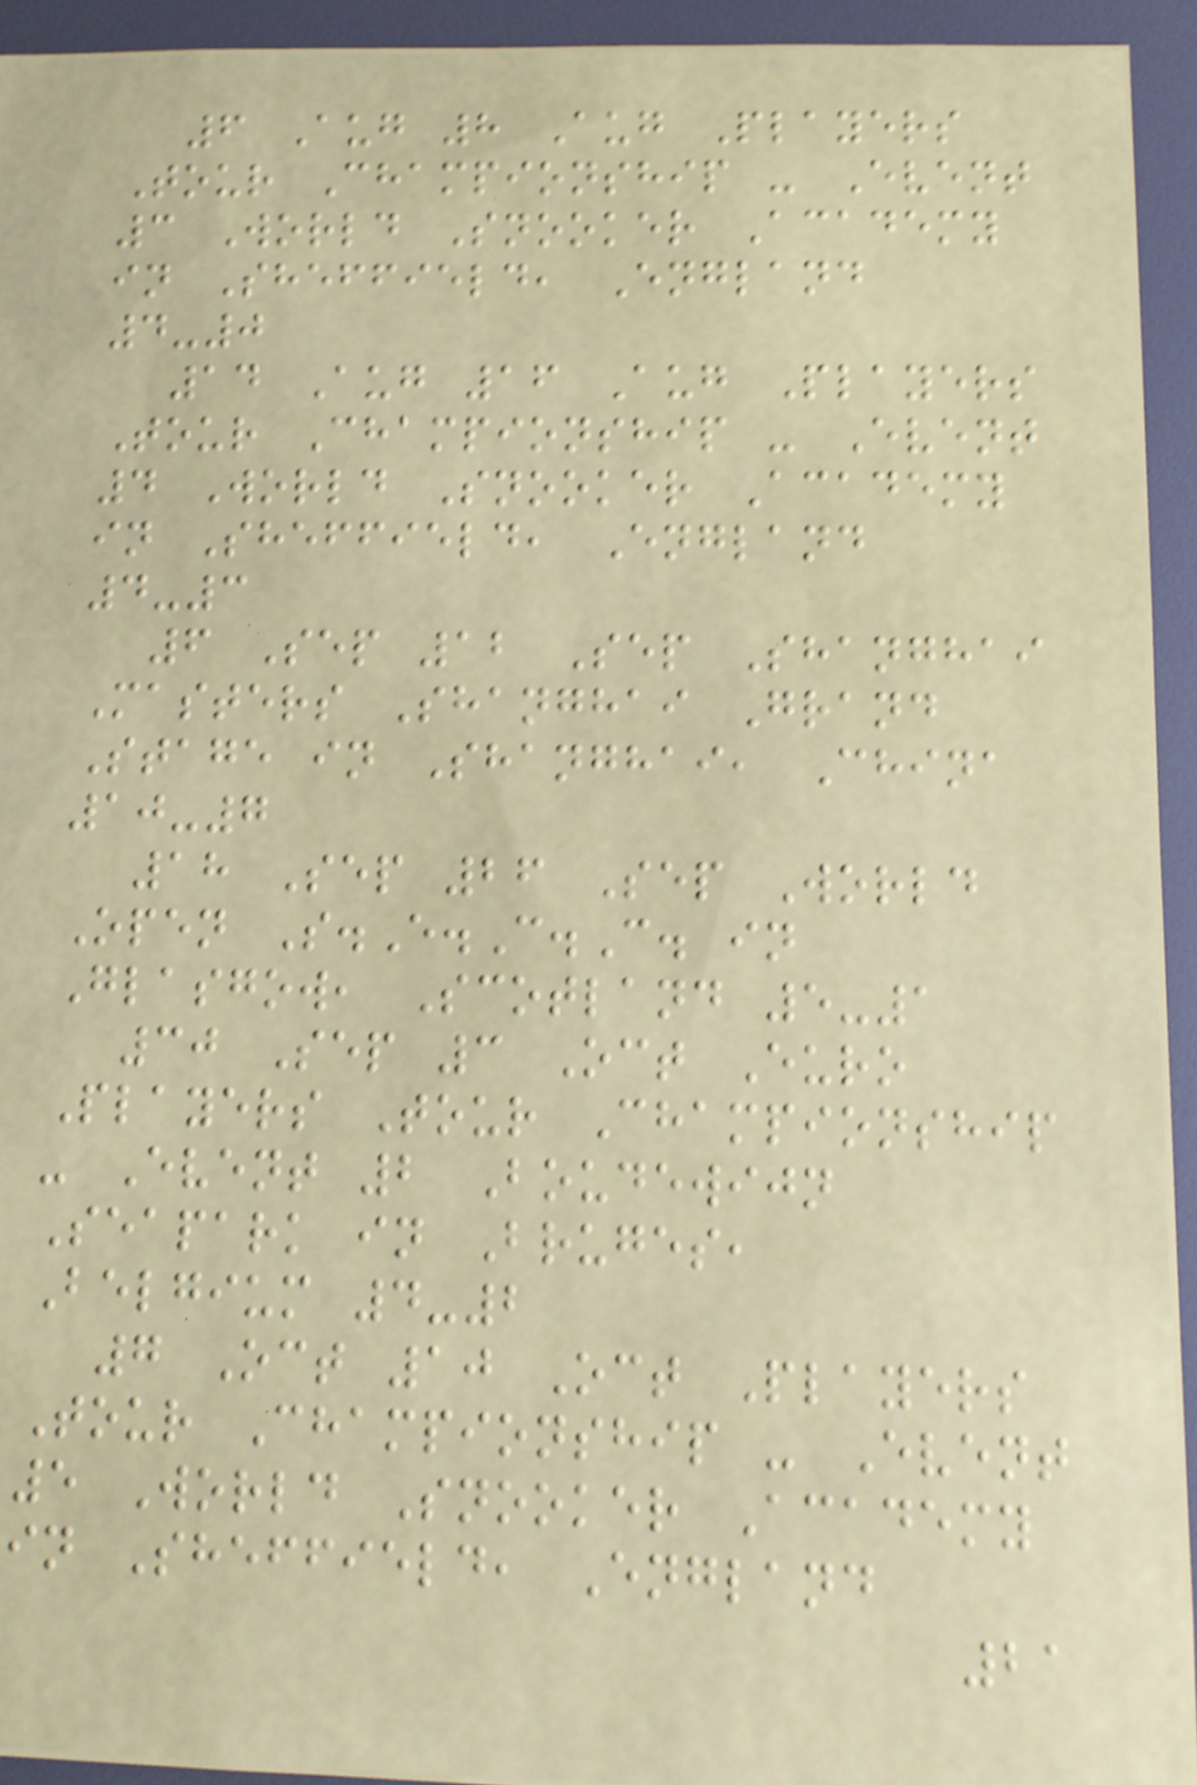6 Aug 8 Aug Players
Tour Championship - Event
3 World Snooker Academy
in Sheffield, England
4-0
14 Aug 16 Aug Players
Tour Championship - Event
4 World Snooker Academy
in Sheffield, England
4-3
6 Sep 12 Sep Shanghai
Masters Shanghai Grand
Stage in Shanghai, China
10-7
18 Sep 26 Sep World
Open S.E.C.C. in
Glasgow, Scotland 5-1
30 Sep 3 Oct Euro
Players Tour Championship
- Event 2 Boudewijn
Seapark in Bruges,
Belgium 4-2
7 Oct 10 Oct Players
Tour Championship - Event
5 World Snooker Academy
in Sheffield, England
21
